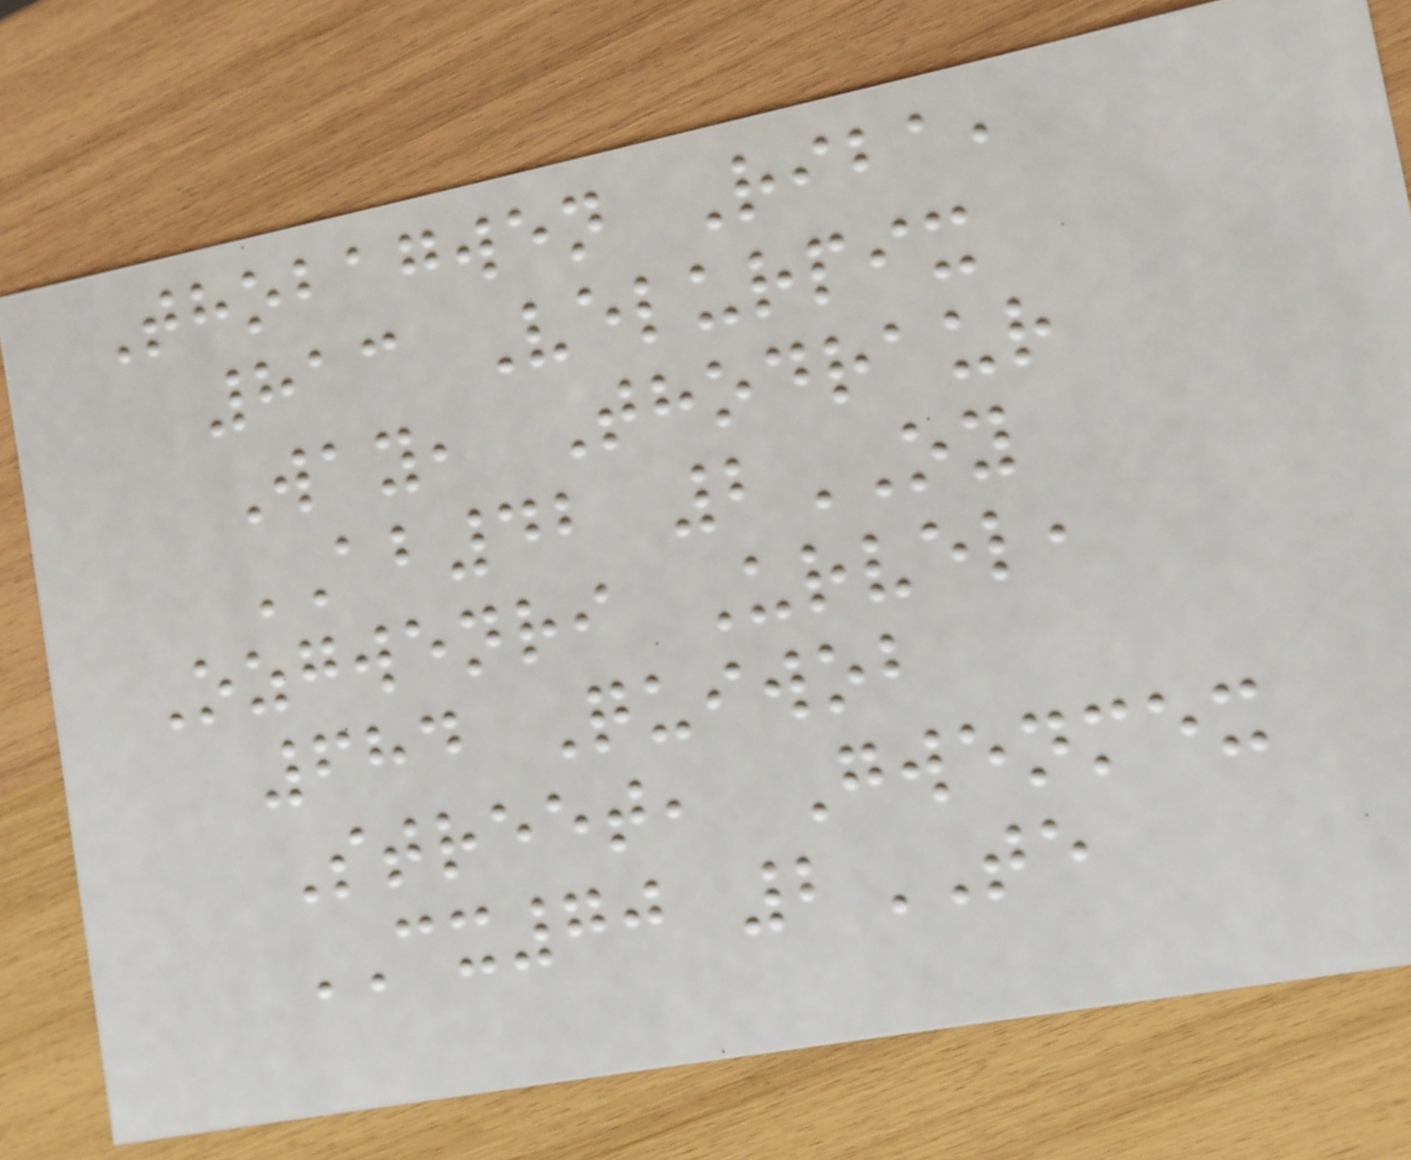Thobagwen Riba,
813 Velurpix
Way, Thodraur
AB42 2OY
Ozgwenri Urvel,
684 Quiwob
Street, Gwenmex
CX70 2TE
